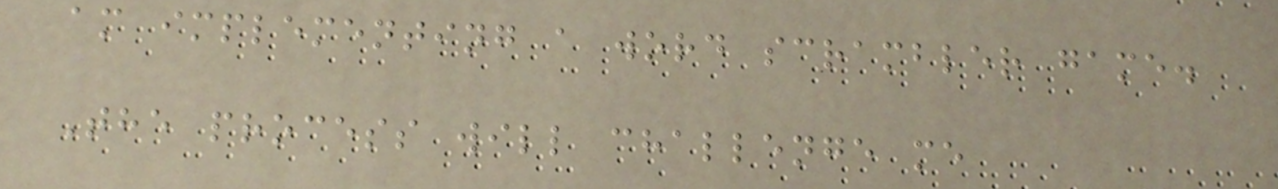am implementing a word scrambler game.
The process will challenge me
